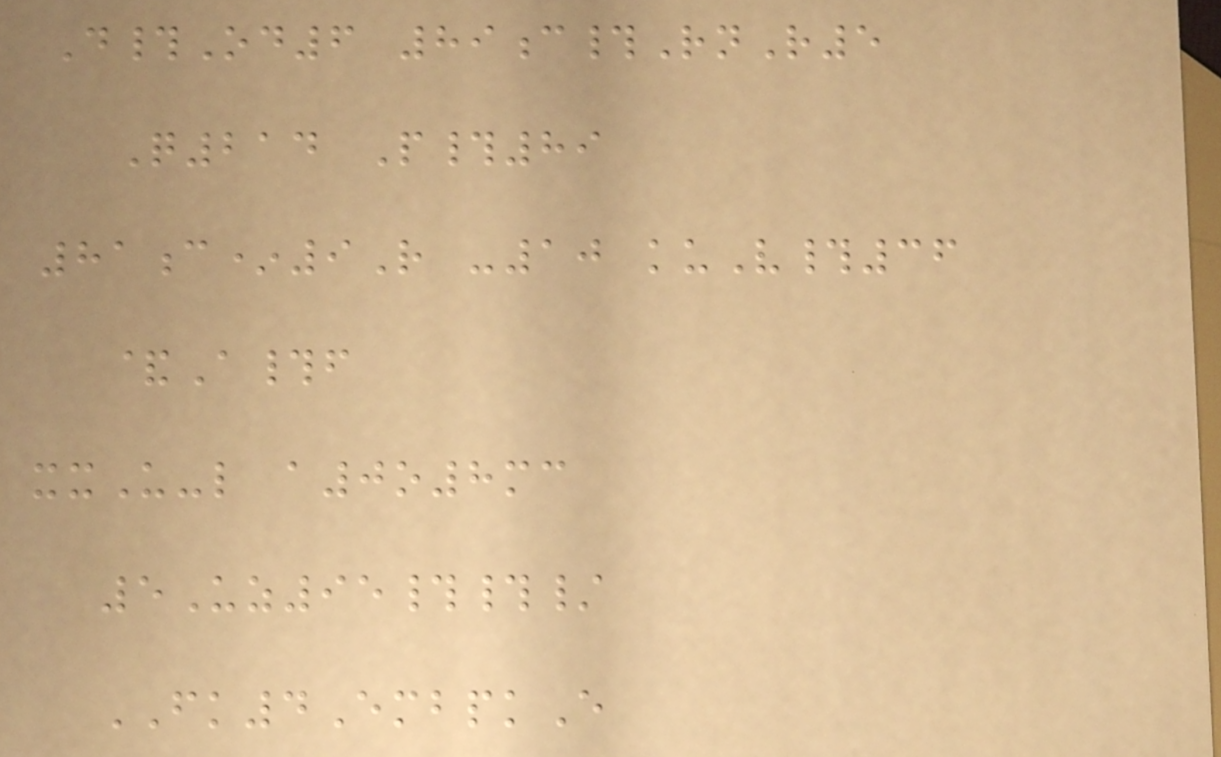D#Od6 89c#RnR5
Q214 P#89
81c*9R -10 kuV#36
&A#f
xxU-l a0o8mc
5Uz95##/
FK4EmbpkE
